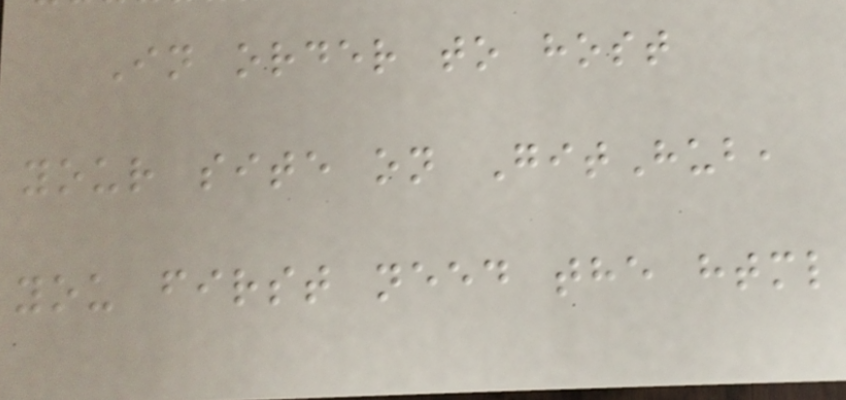In order to host
your site on GitHub,
you first need the html
